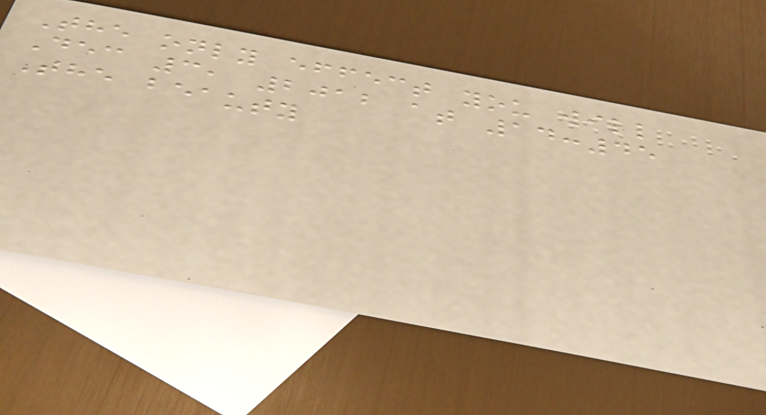The only effect you will
Dec 3, 2012 at 14:45
The beauty
